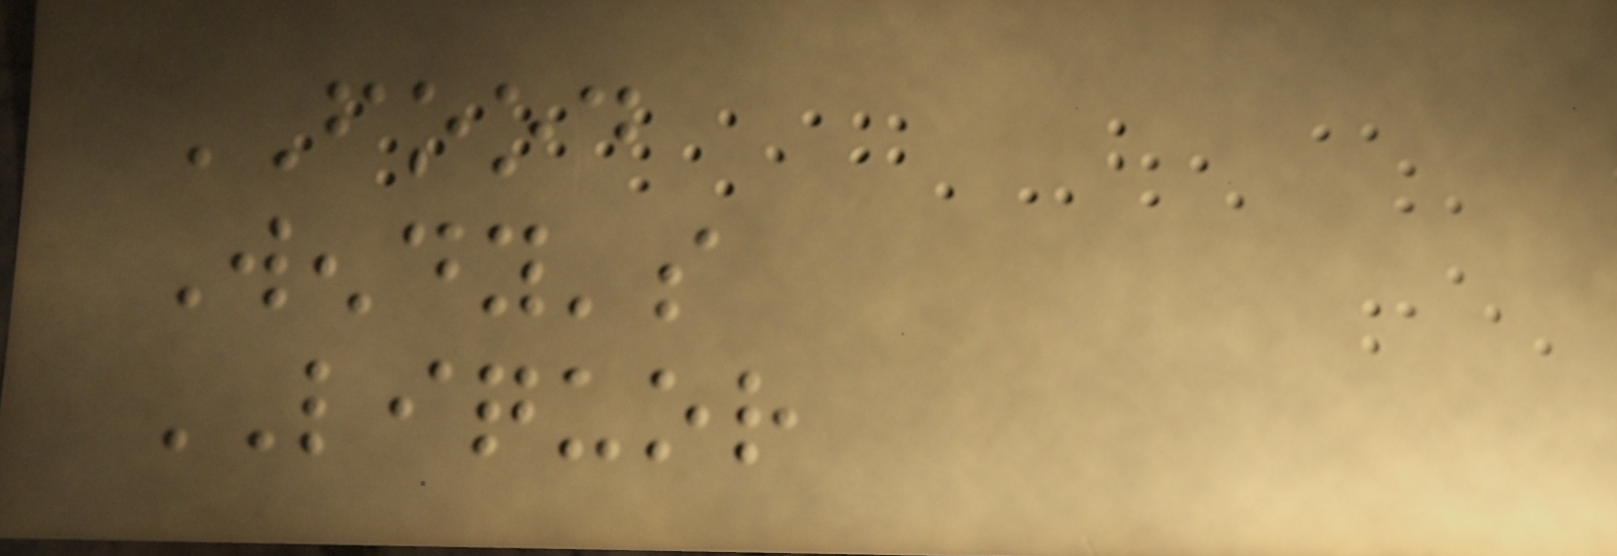FOOD
Wendy's
LIQUOR
